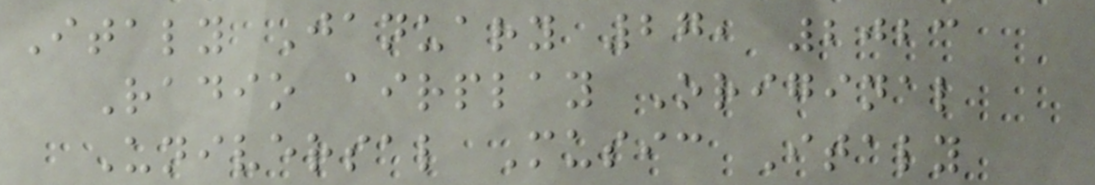Italy January 27, 2023
Radio airplay Original
Universal Music Italy
